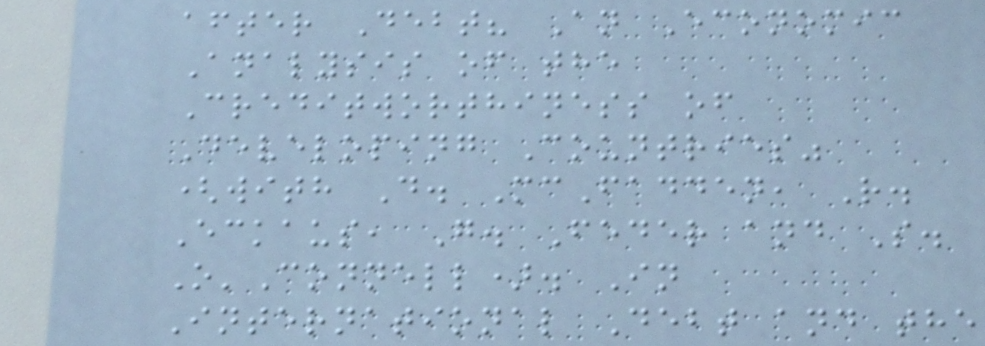after Debt? An Economic
Analysis of the
Creditworthiness of
Developing Countries"
(with D. McFadden, R.
Eckaus, G. Feder and S.
O'Connell). In
International Debt and the
